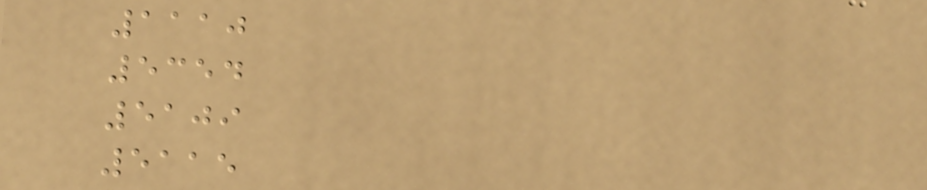1110
5354
5109
5115
